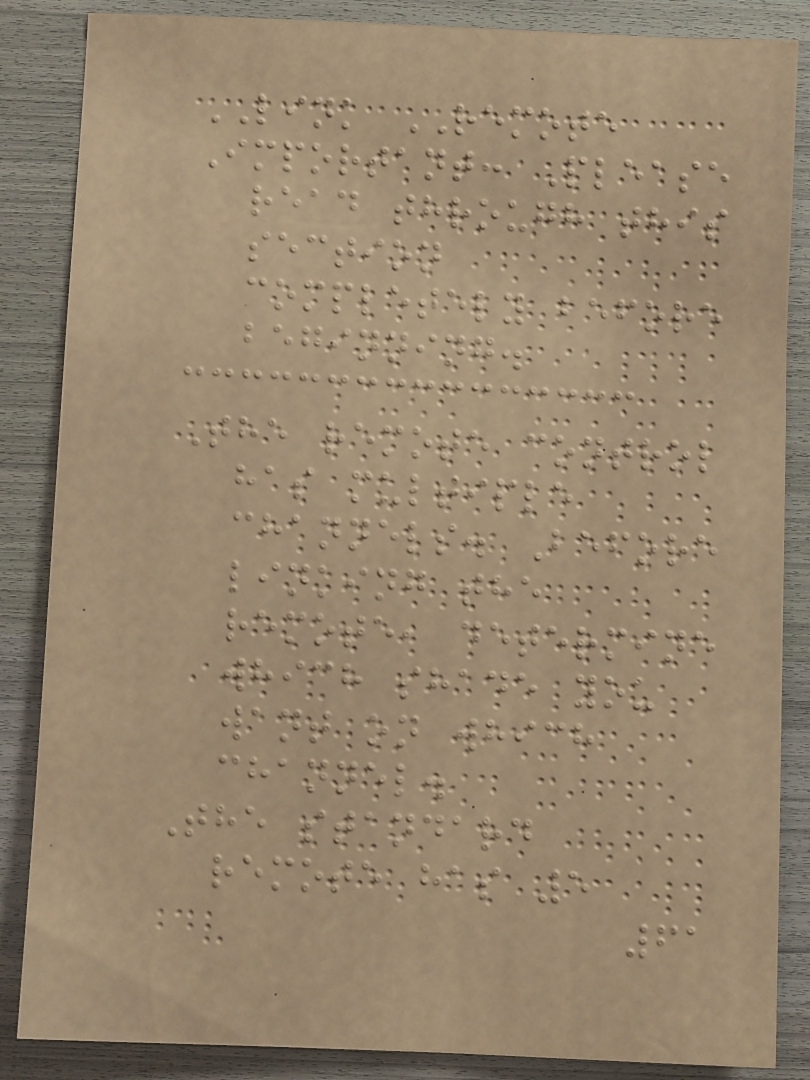LINK REMOTE
Important: Please
read through this
section
completely before
beginning.
The remote control
has multiple
channels. Before
linking the
remote, determine
which shade you
want on which
channel.
The standard
remote has 5
61
